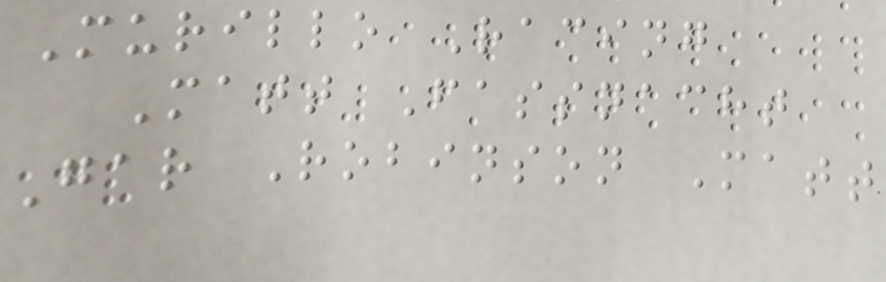Murillo Racing
Matt Fassnacht
Gar Robinson Matt
